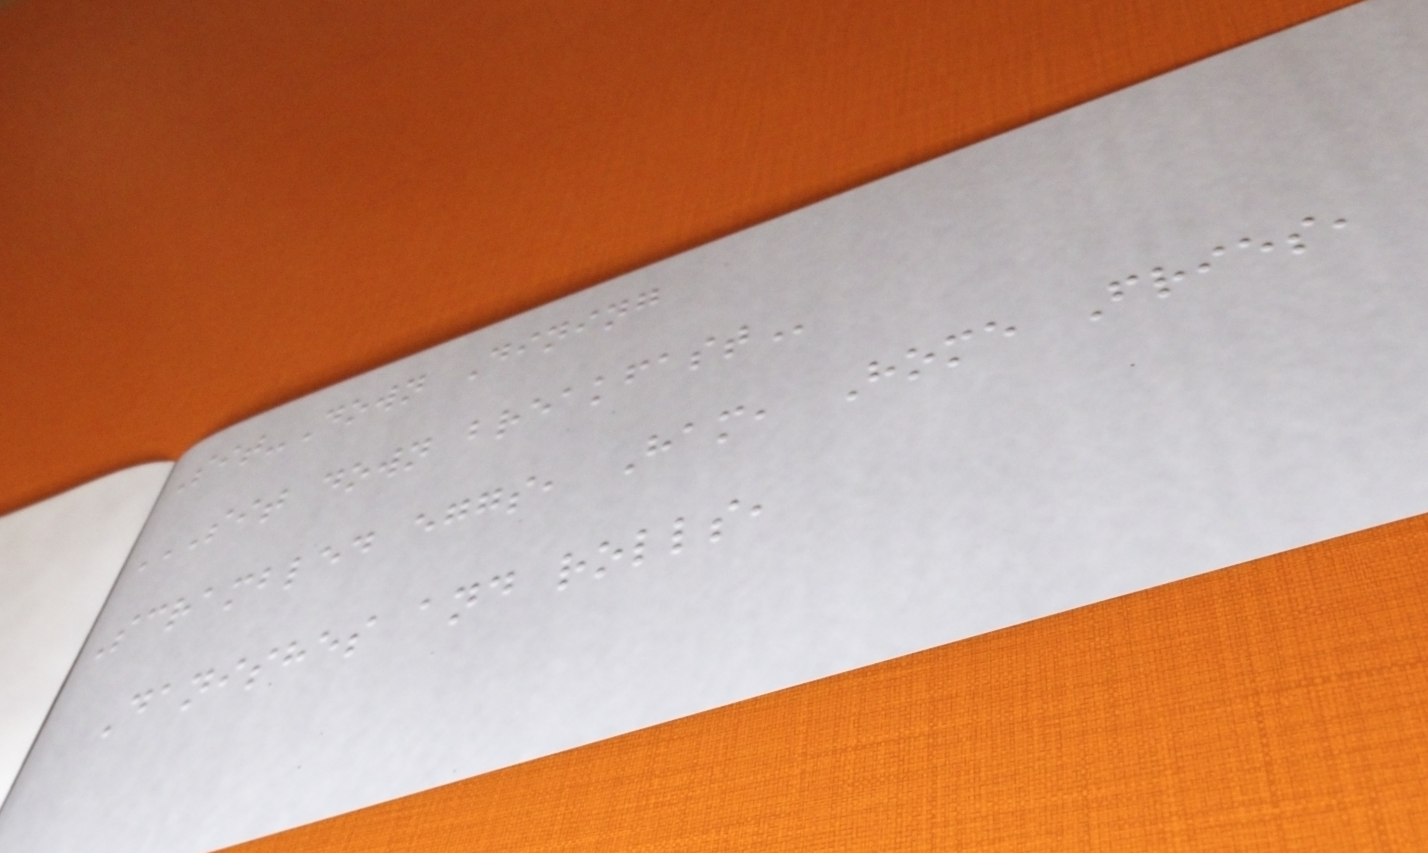Sit-Down Dining
SIT DOWN BREAKFAST
Scrambled eggs, Ham, Home Fries,
Danishes and rolls,
